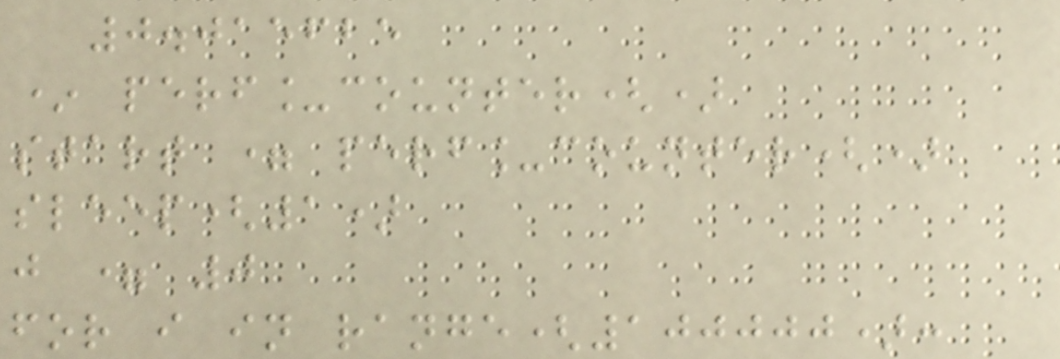0.015625
* perf_counter()
start = perf_counter()
sleep(1)
j = 0
for i in range(100000):
